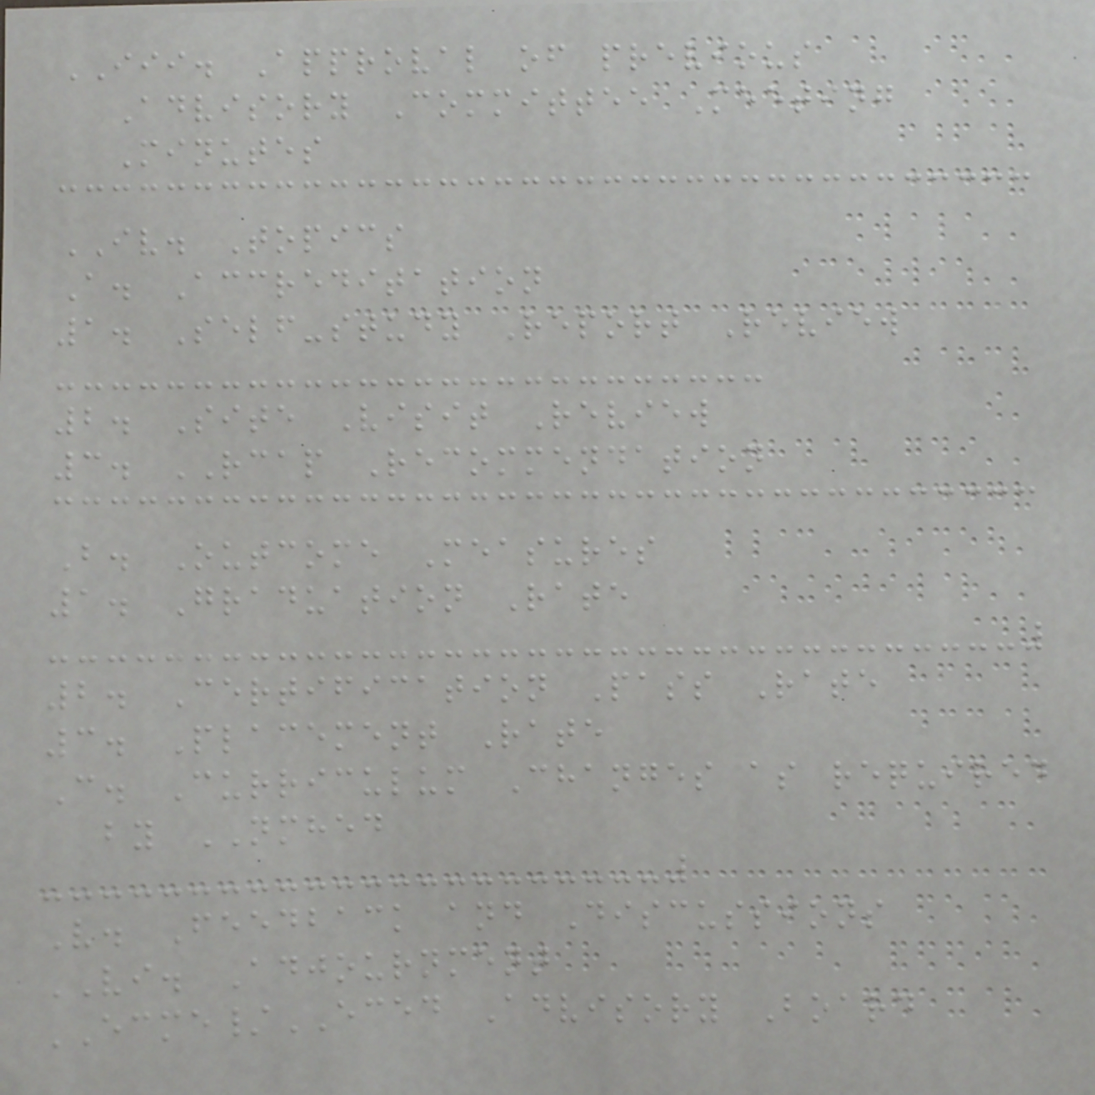III. Approval of previous
Advisory Committee Meeting
Minutes
IV. Topics
A. Accreditation
1. Self-study Report Review
2. Site Visit Review
3. RCAP Recommendation
B. Outcome Measures
1. Graduation Rate
2. Certification Pass Rate
3. Placement Rate
C. Curriculum Changes as required
by NMHED
V. Feedback and Discussions
VI. Adjournment
ECME/ECED Advisory Board
